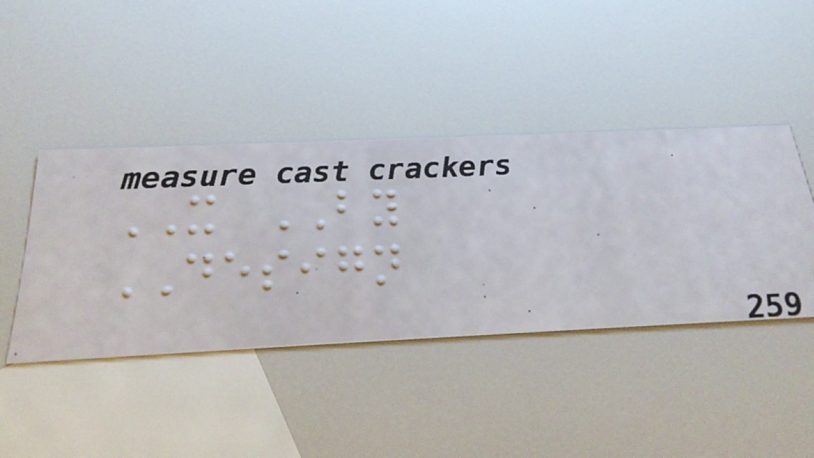IT BY
DESIGN
